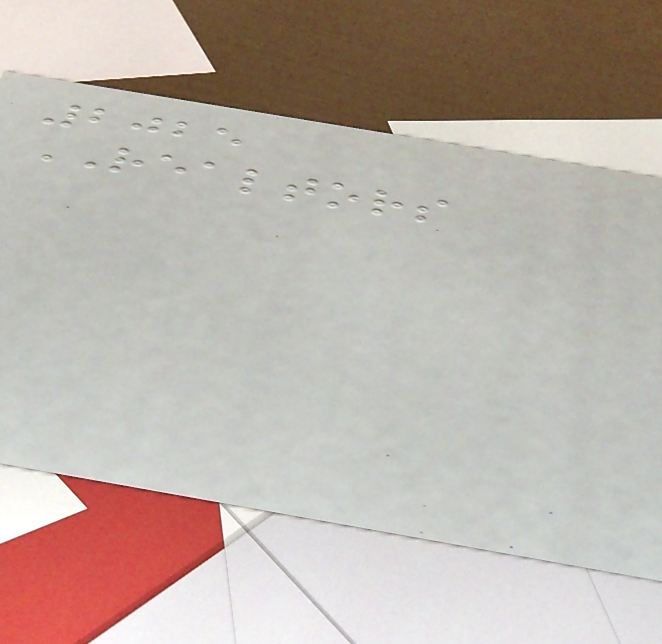2025
REALTORS
